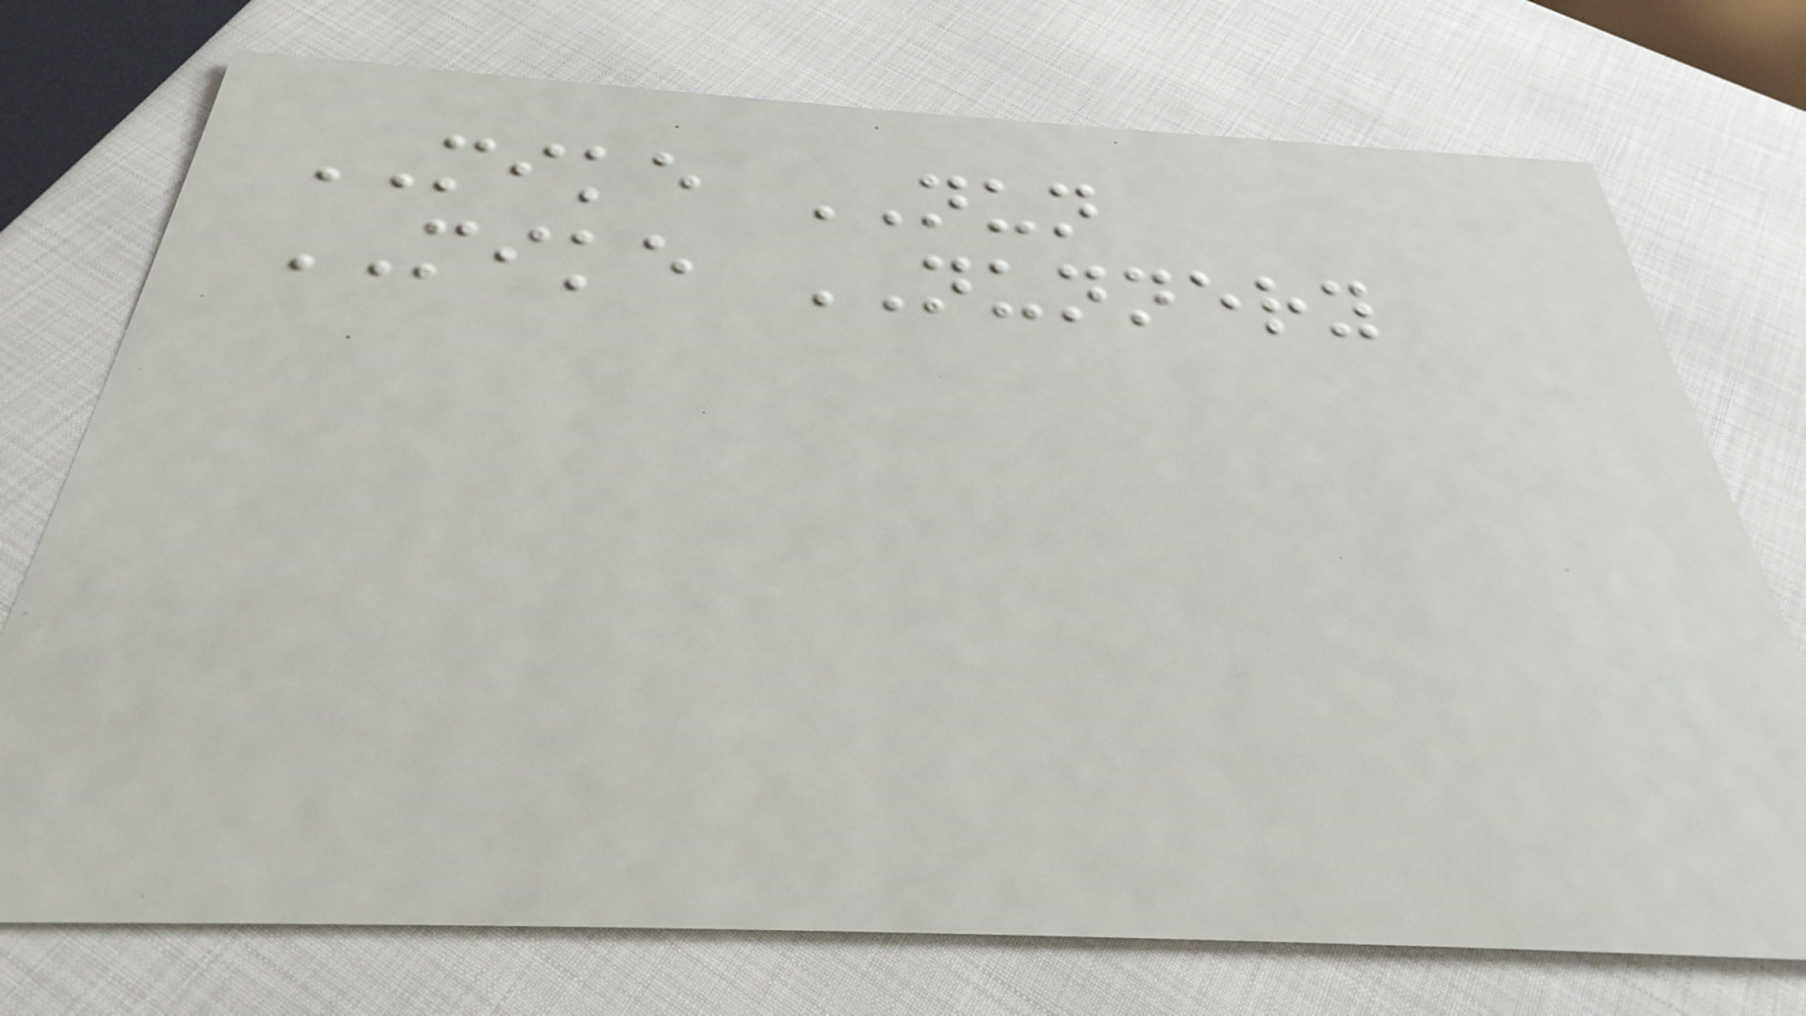MIKE NUN
MIKE NUNNERY
